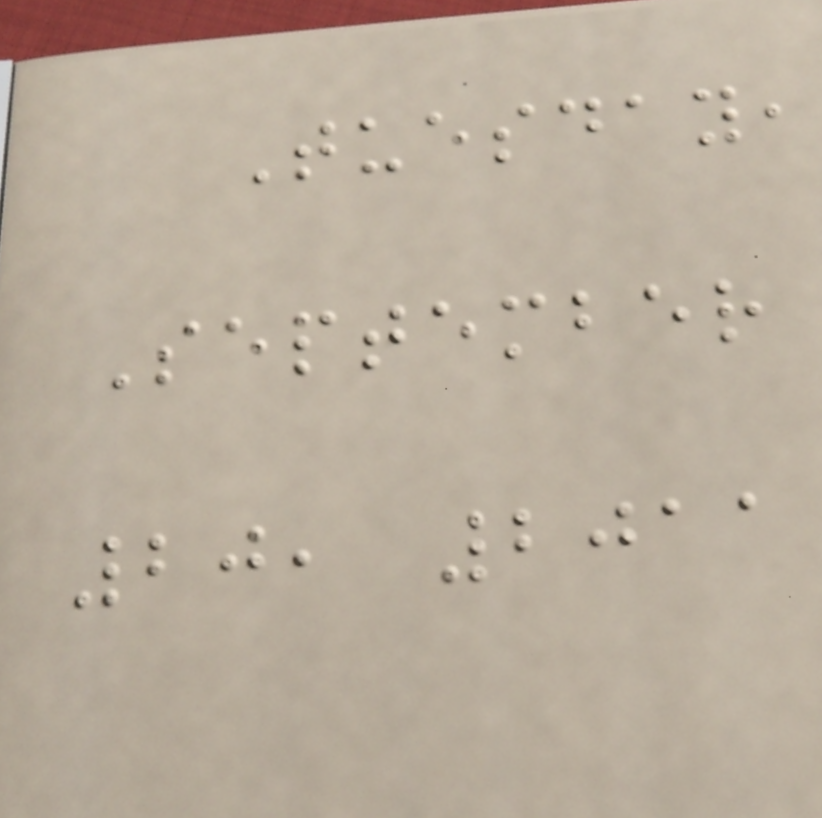Tuesday,
September
20, 2011
